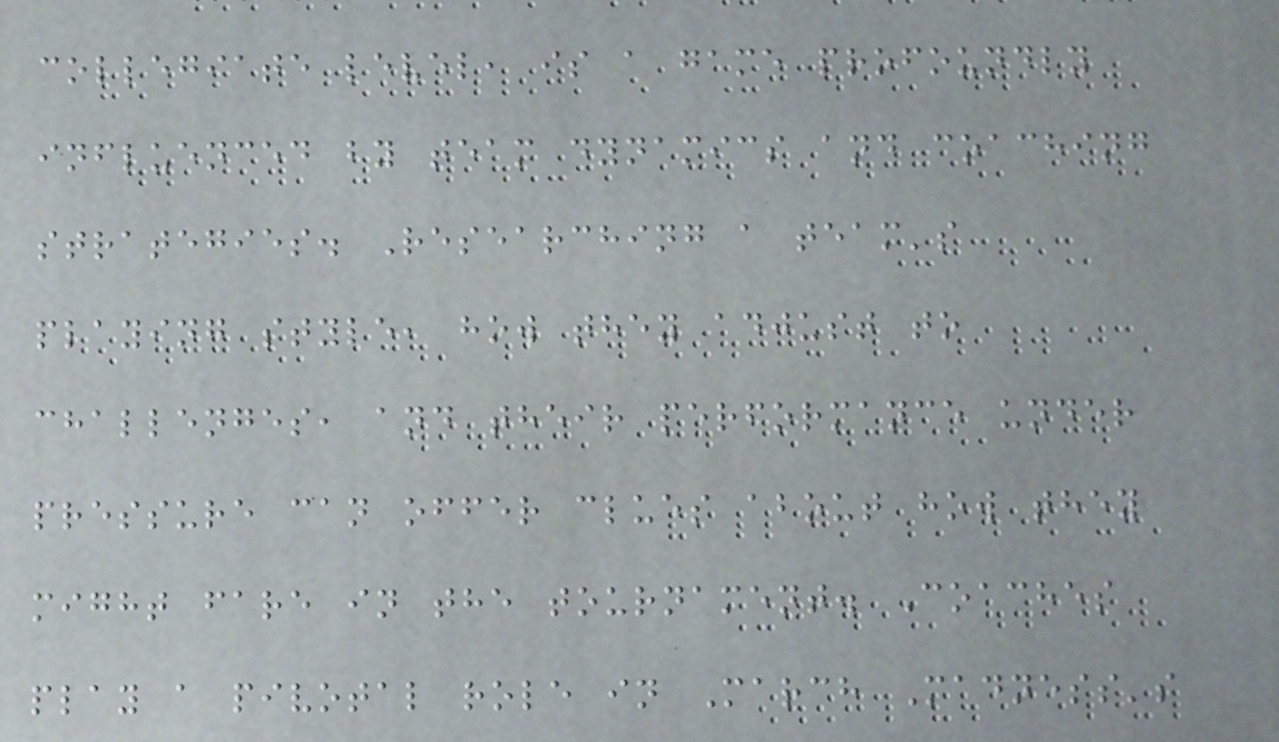collegiate level, is a game profoundly
influenced by team dynamics and coaching
strategies. Researching a team's
playing style, how they adjust to
challenges, and their performance under
pressure can offer clues about how they
might fare in the tournament. Coaches
play a pivotal role in March Madness's
